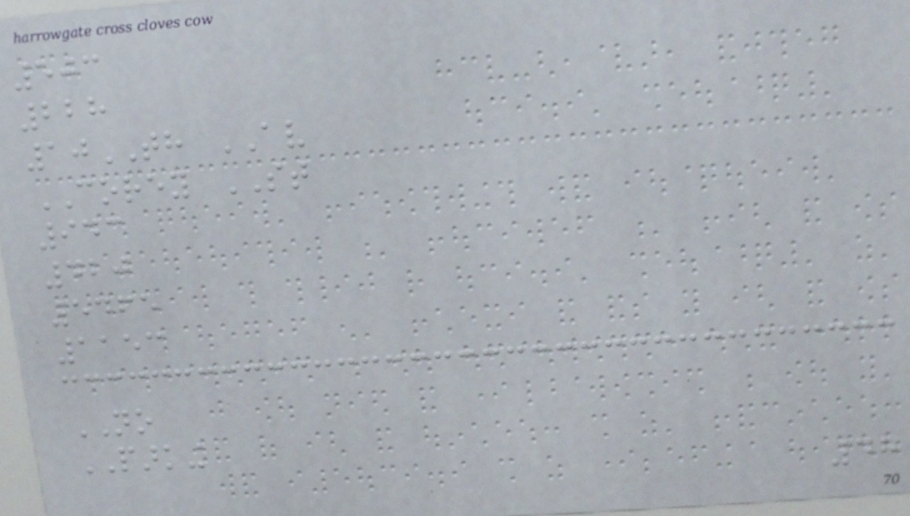503
228
10TH AV
COREY ST
943
420
5465
1153
NO
PARKING
48
